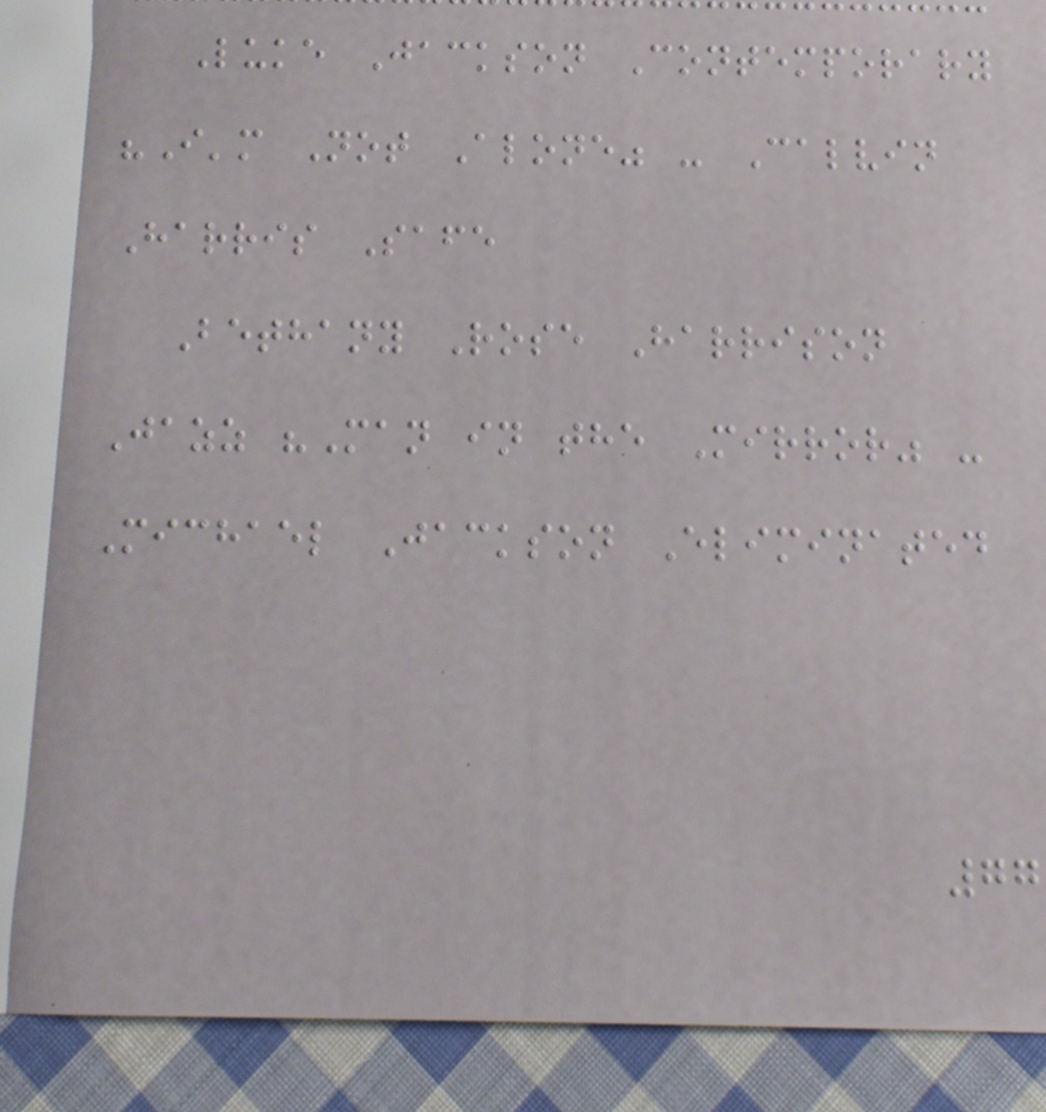Luke Jackson Contemporary
"I'm Not Alone" - Calvin
Harris Safe
Bethany Rose Harrison
Jazz "Man in the Mirror" -
Michael Jackson Eliminated
77
